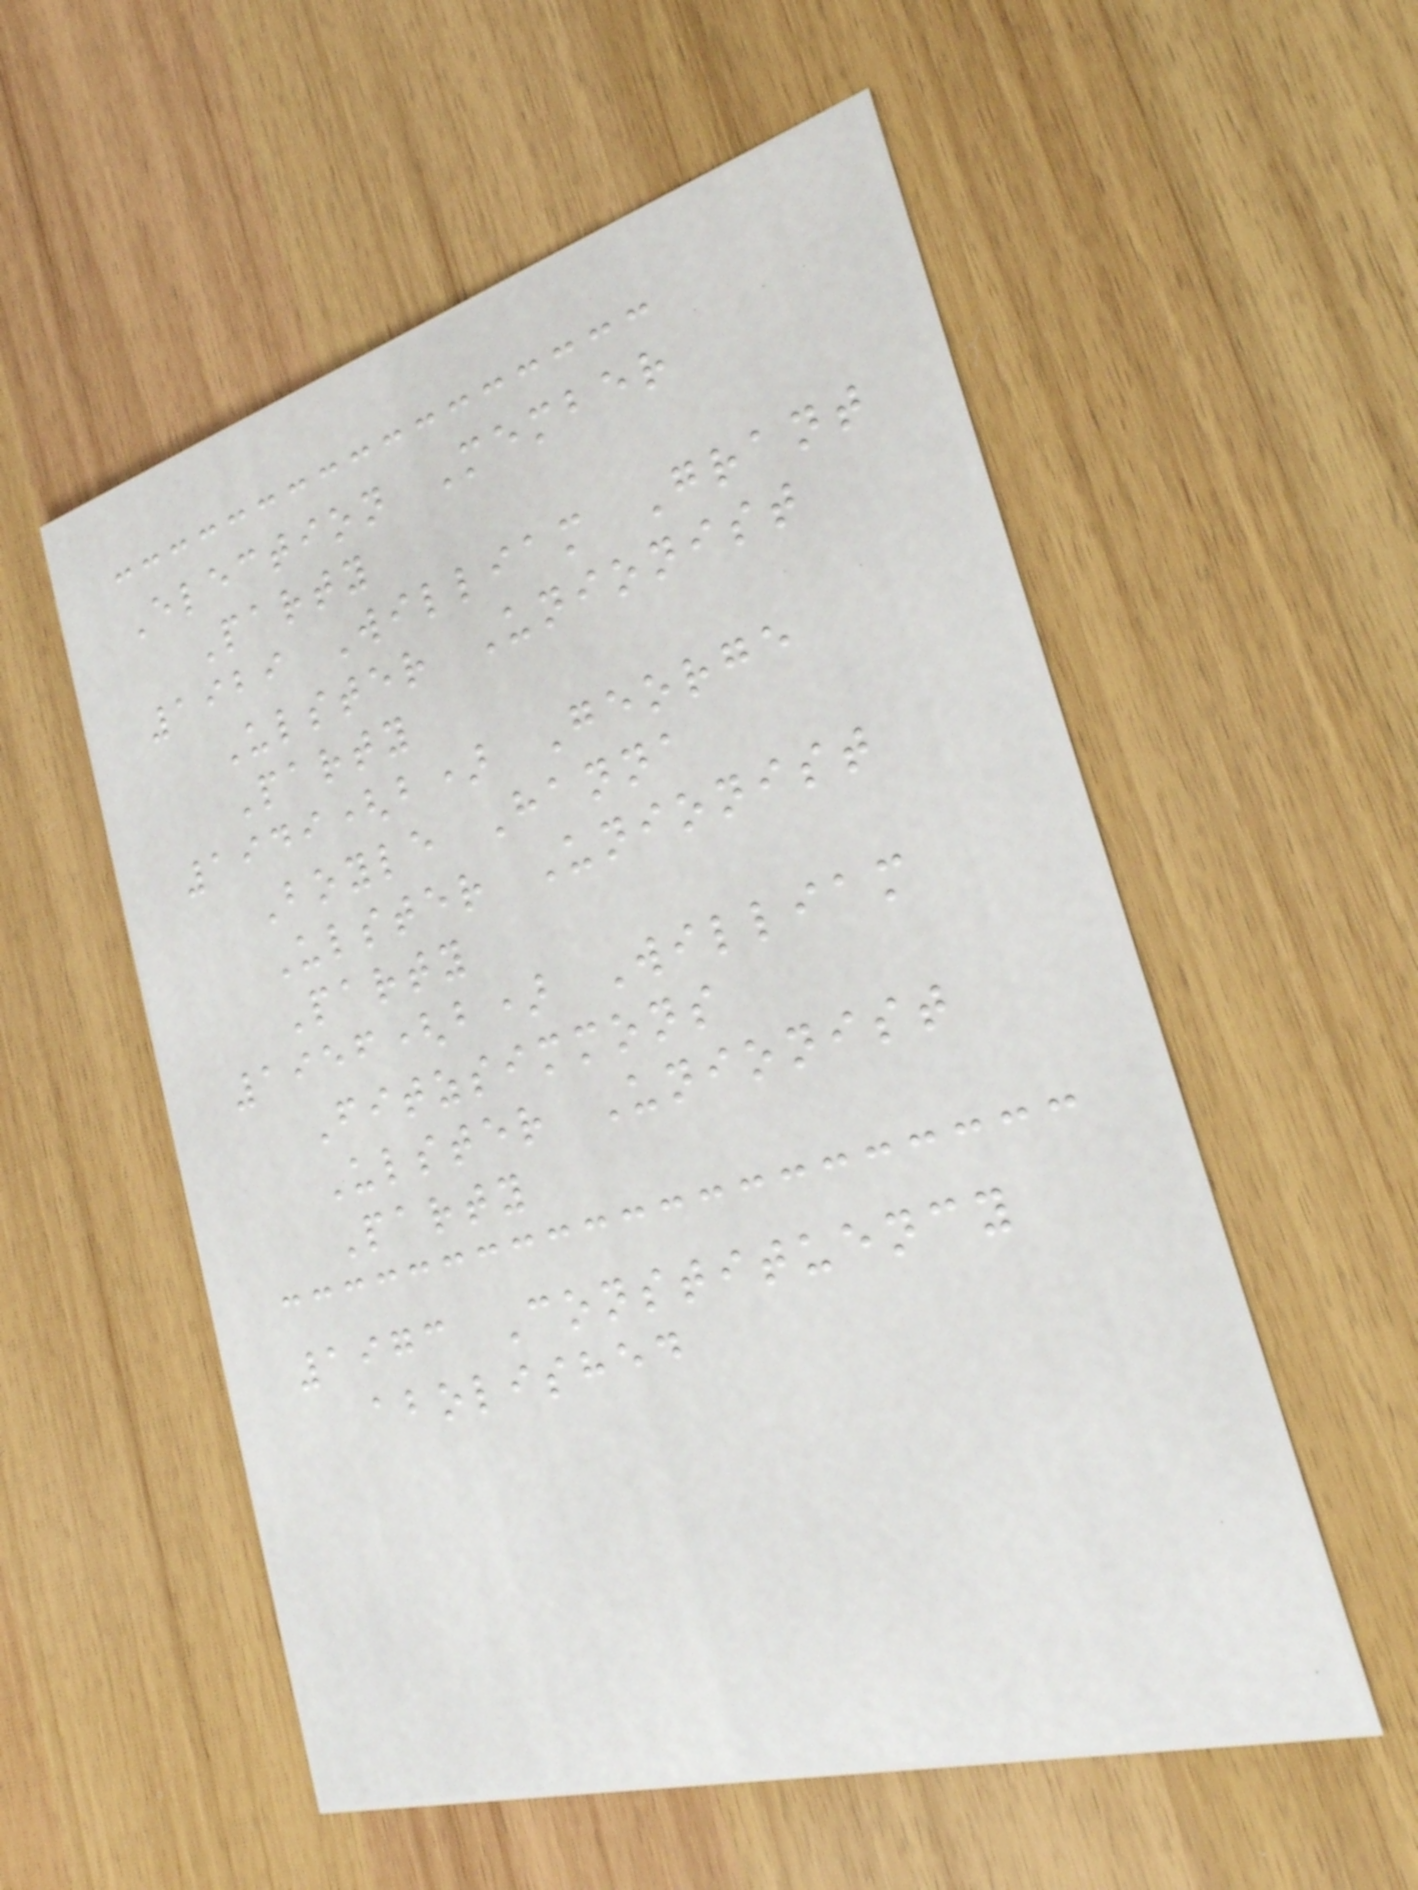Election Member
Party
1929 William Grant
Ulster Unionist
Party
1949(b) George
Boyle Hanna
Ulster Unionist
Party
1956(b) William
Fitzsimmons
Ulster Unionist
Party
1973 Constituency
abolished
